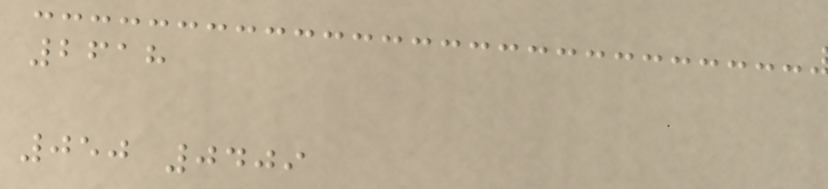2618
050 0409
